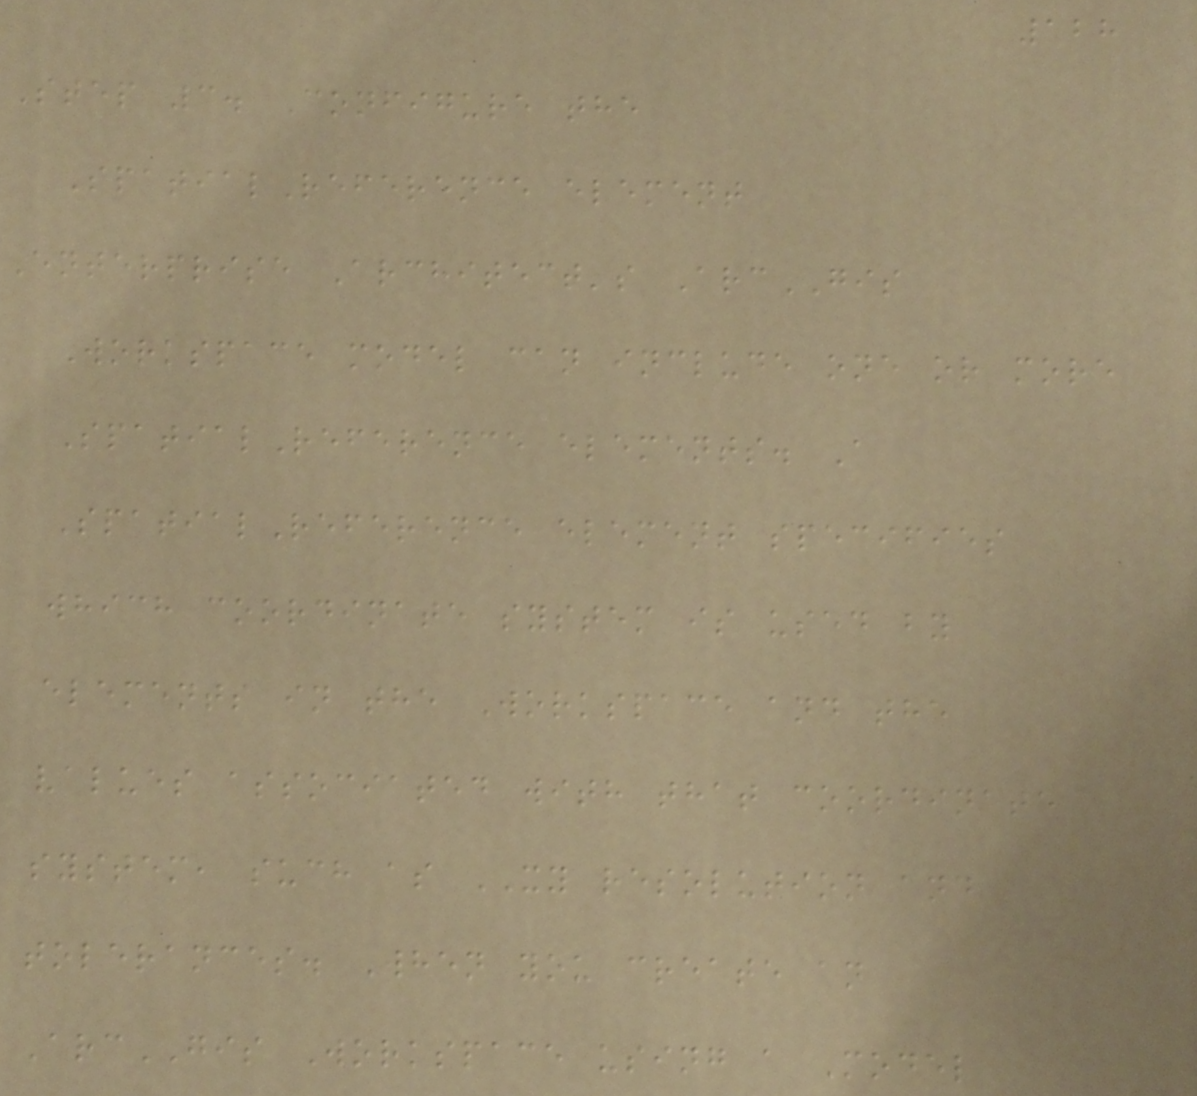128
Step 3. Configure the
SpatialReference element
Enterprise Architect's ArcGIS
Workspace model can include one or more
SpatialReference elements. A
SpatialReference element specifies
which coordinate system is used by
elements in the Workspace and the
values associated with that coordinate
system, such as XY resolution and
tolerances. When you create an
ArcGIS Workspace using a Model
